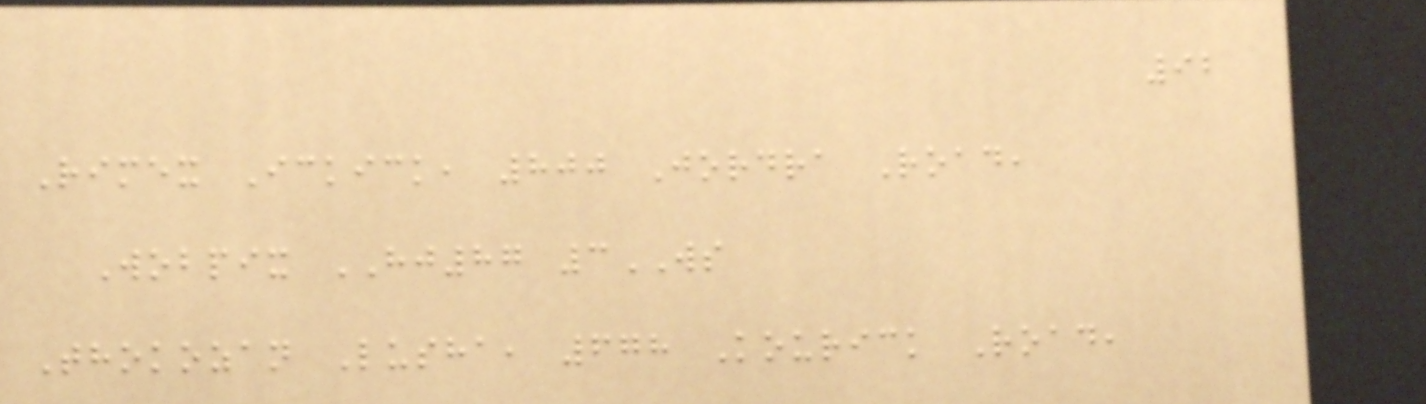92
Rimex Ickick, 800 Jordra Road,
Wobpix HJ87 3WS
Thokozan Lusha, 678 Kourick Road,
